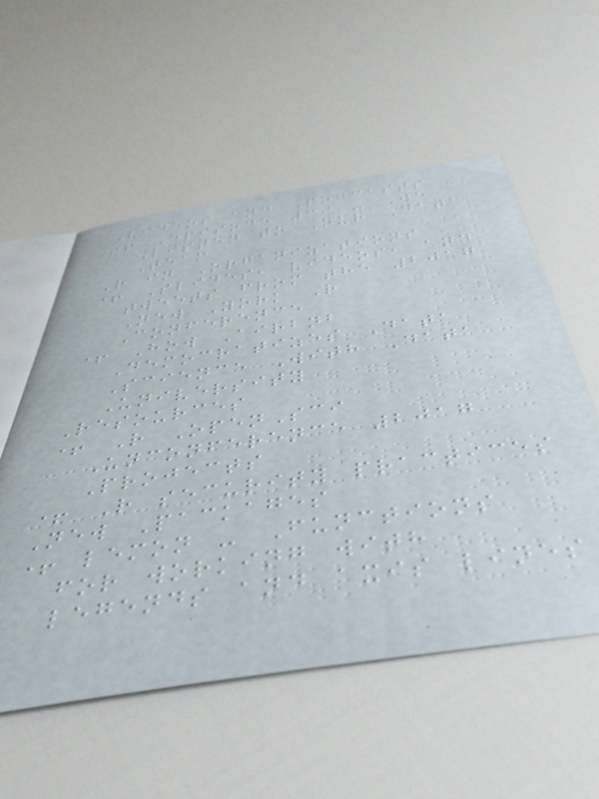Videos and Podcasts
+ Episode 39 - We
Listen to Our Data
Team
R in Organizations
+ Slides, videos, and
tweets from the 2017
New York R
Conference
+ How Airbnb
Democratizes Data
Science With Data
University
Resources
+ R OpenSci
Unconference 2017
Projects
+ R security practices
New Packages
+ lemon - Functions
for working with
legends and axis lines
